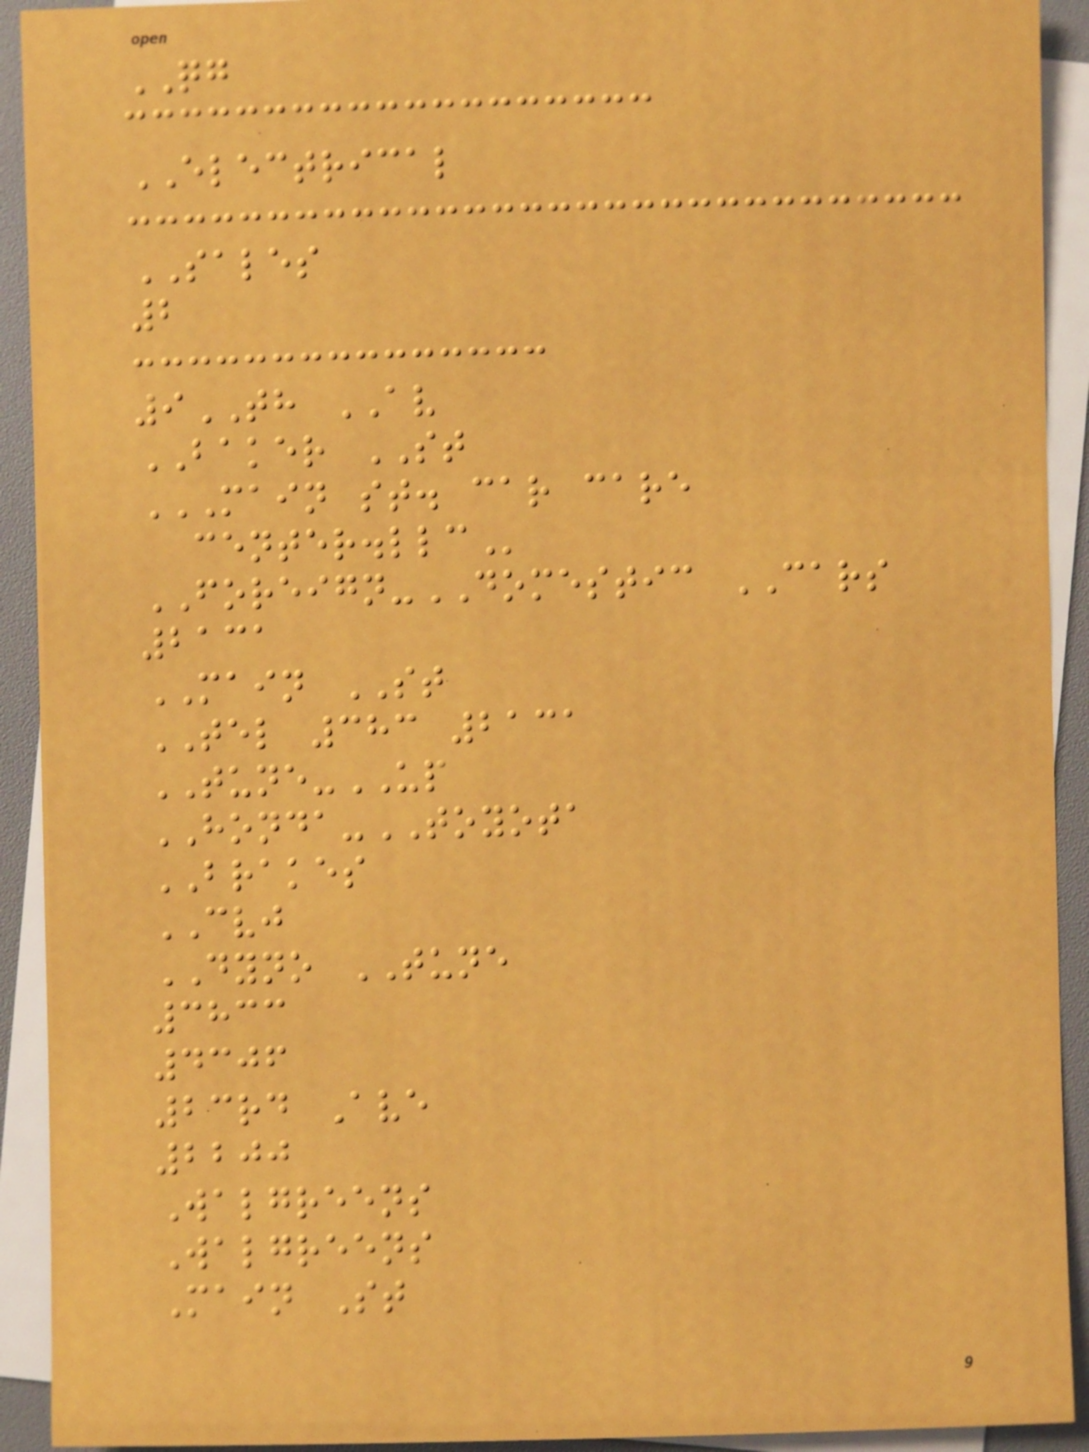QG
ELECTRICAL
SALES
2
9TH AV
BAKER ST
MAIN ST. CAR CARE
CENTER.LLC
FOREIGN-DOMESTIC CARS
2131
MAIN ST
TEL 383 2131
TUNE-UP
HONDA-TOYOTA
BRAKES
CVJ
DYNO TUNE
3833
4306
23rd Ave
2200
Walgreens
Walgreens
Main St
